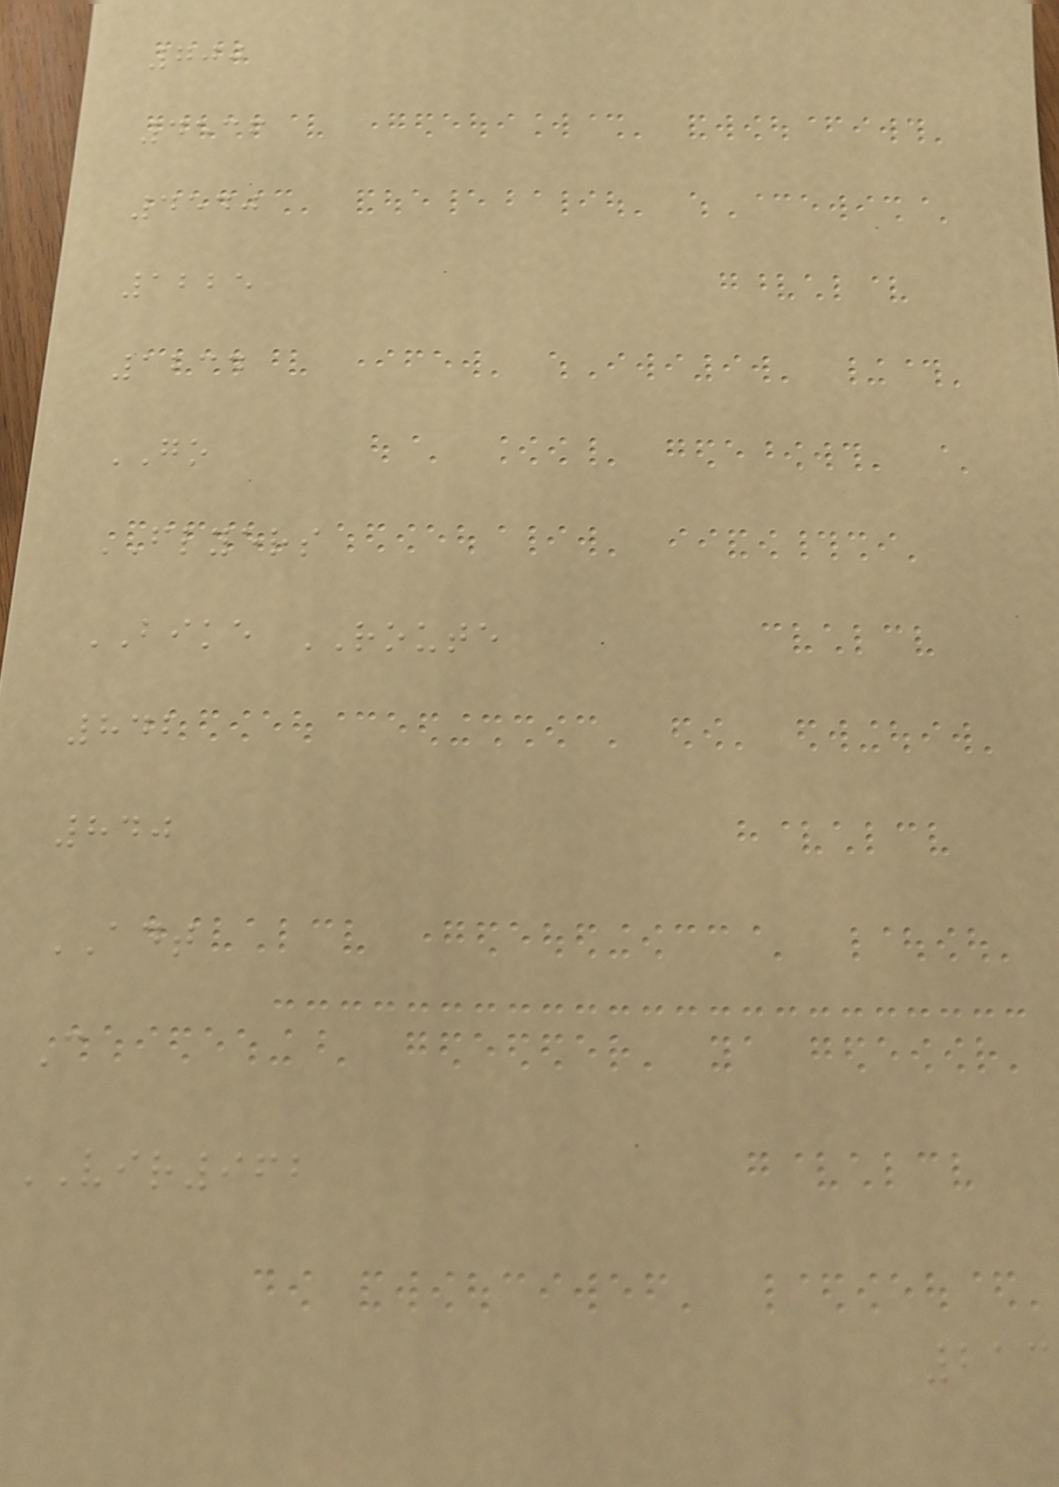700
4536
4540
1225
1234
GO
FLYERS
BIKE ROUTE
842
840
ADT
C
VIR962
213
